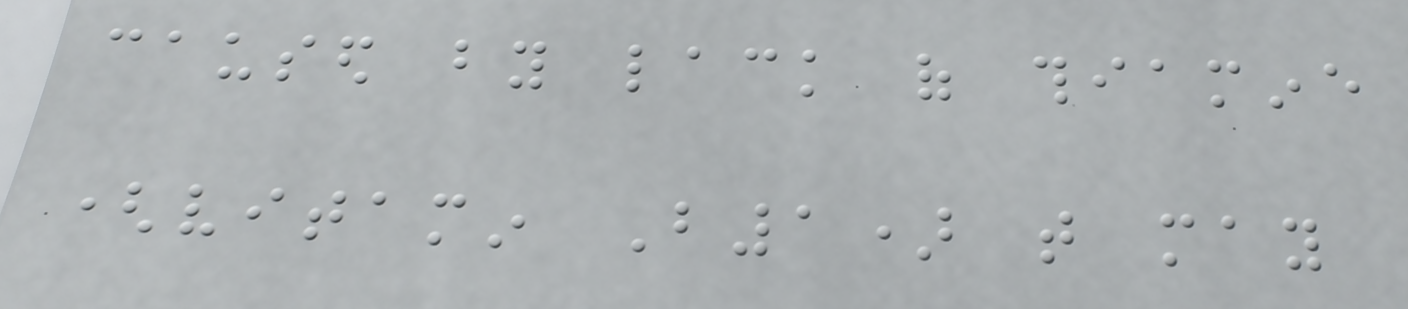caused by lack of thiamine
(vitamin B1) that may
